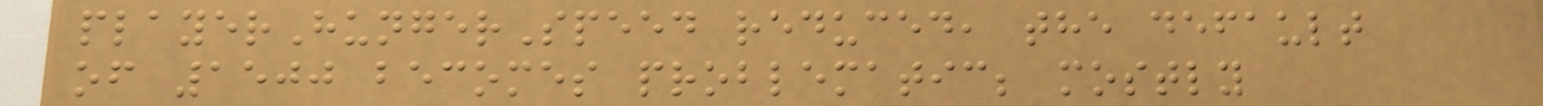playerHungerSpeed reduced, the default
of 1500 becomes problematic; mostly
